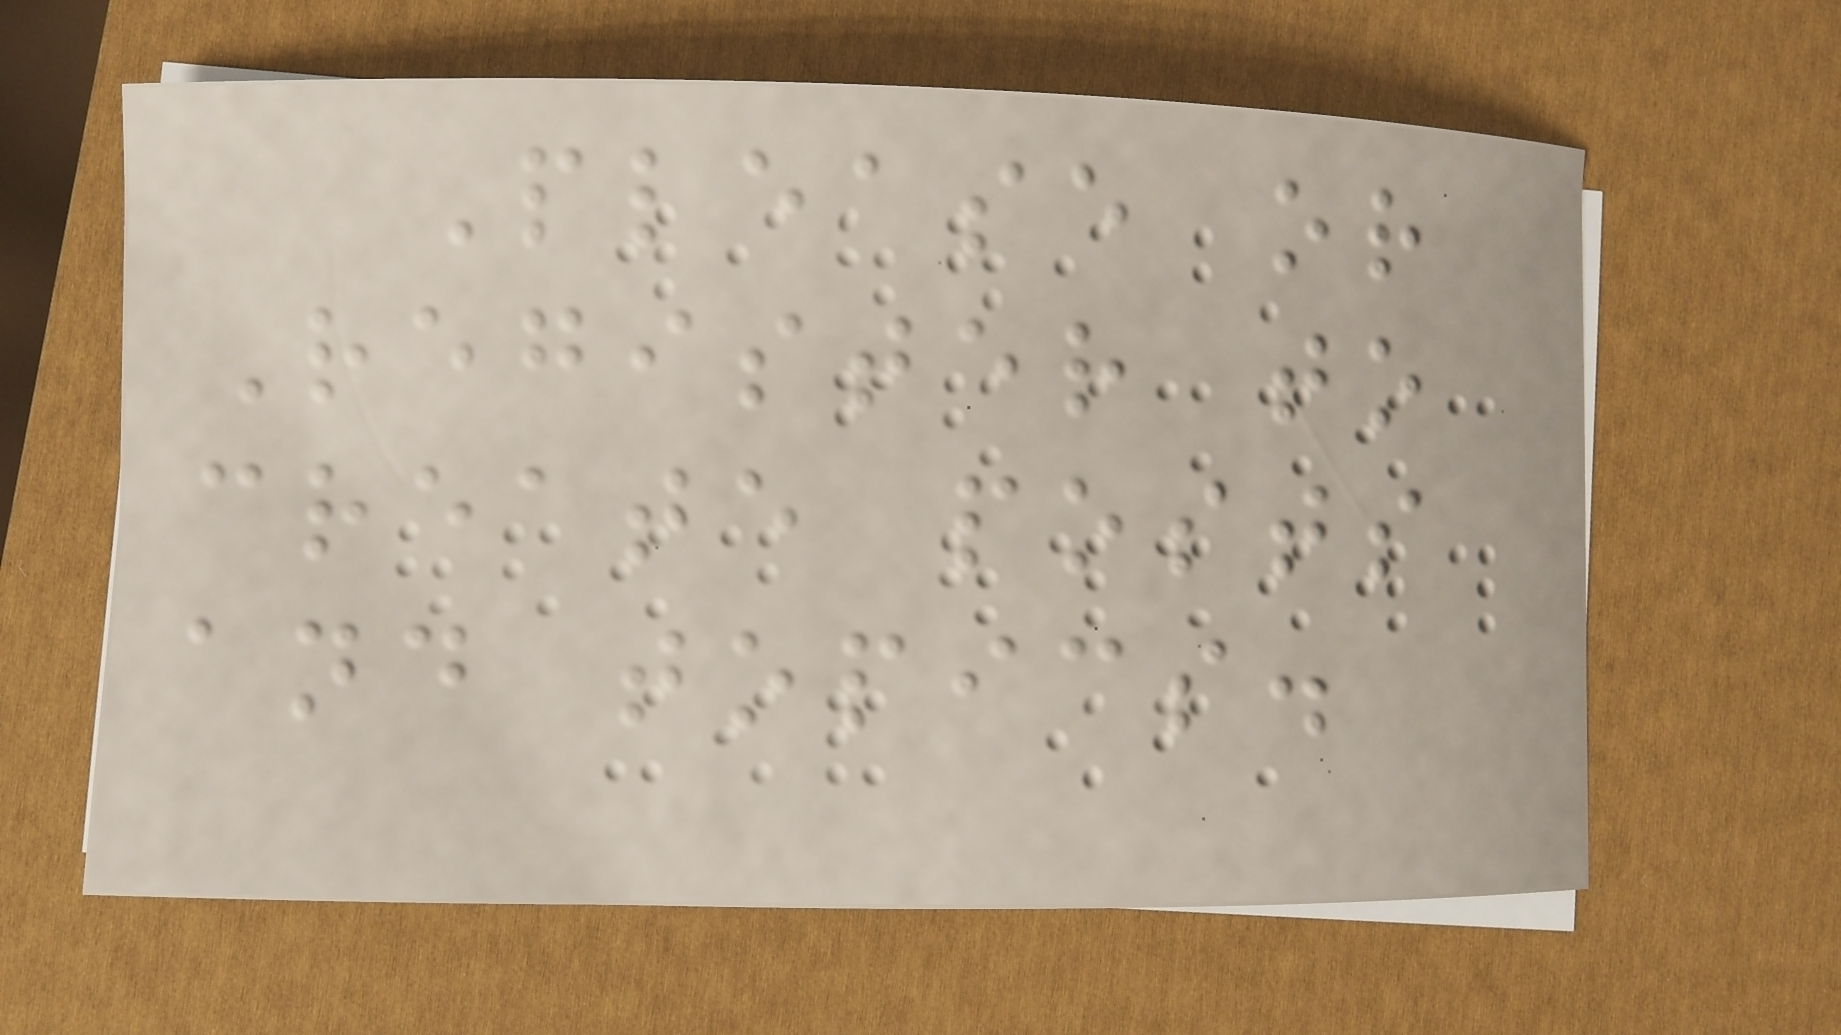Please or
Register to
create posts
and topics.
